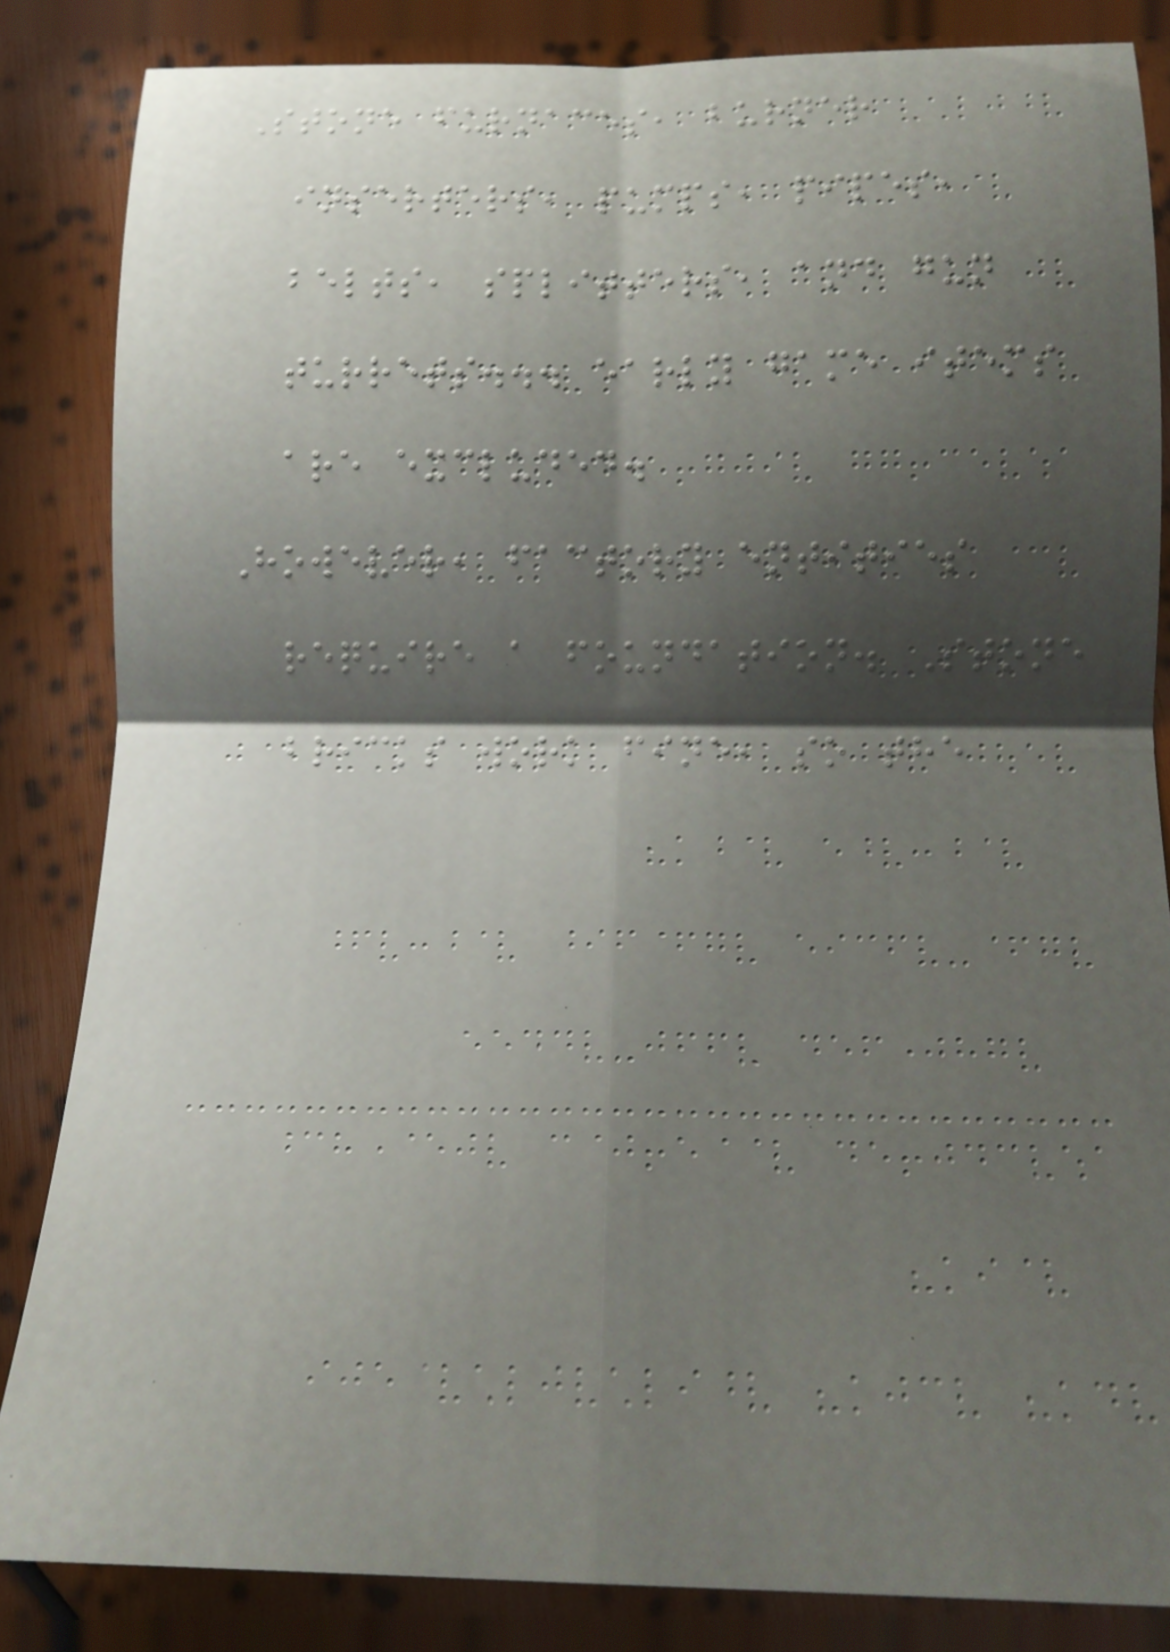Stone furnaces, burner
inserters, pumps, pipes,
belts, splitters, and gun
turrets... early game items
are excluded.
However, factory entities
require a foundation. Stone
bricks work fine, so the
